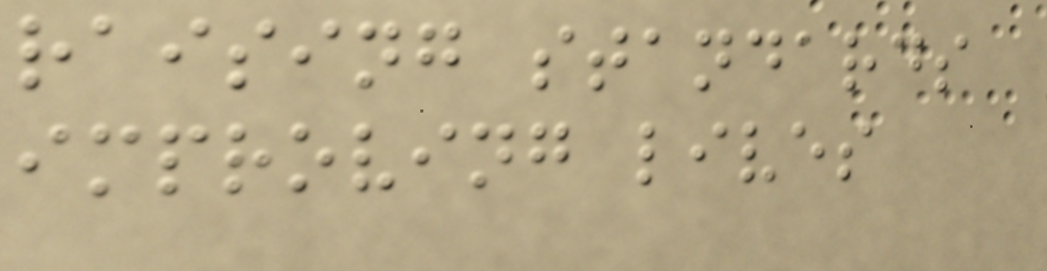raising standards
improving lives
